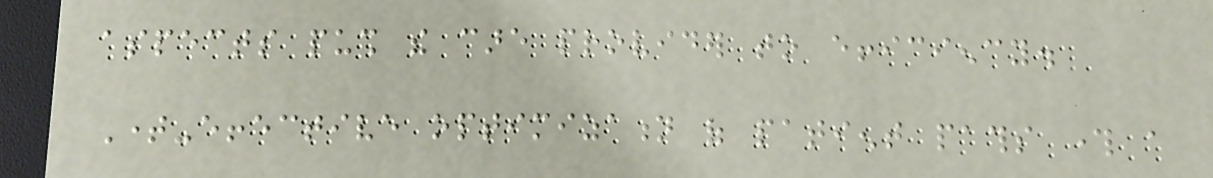aspects push the care provider to efficiency.
Time-effective optimization of patient paths through a
